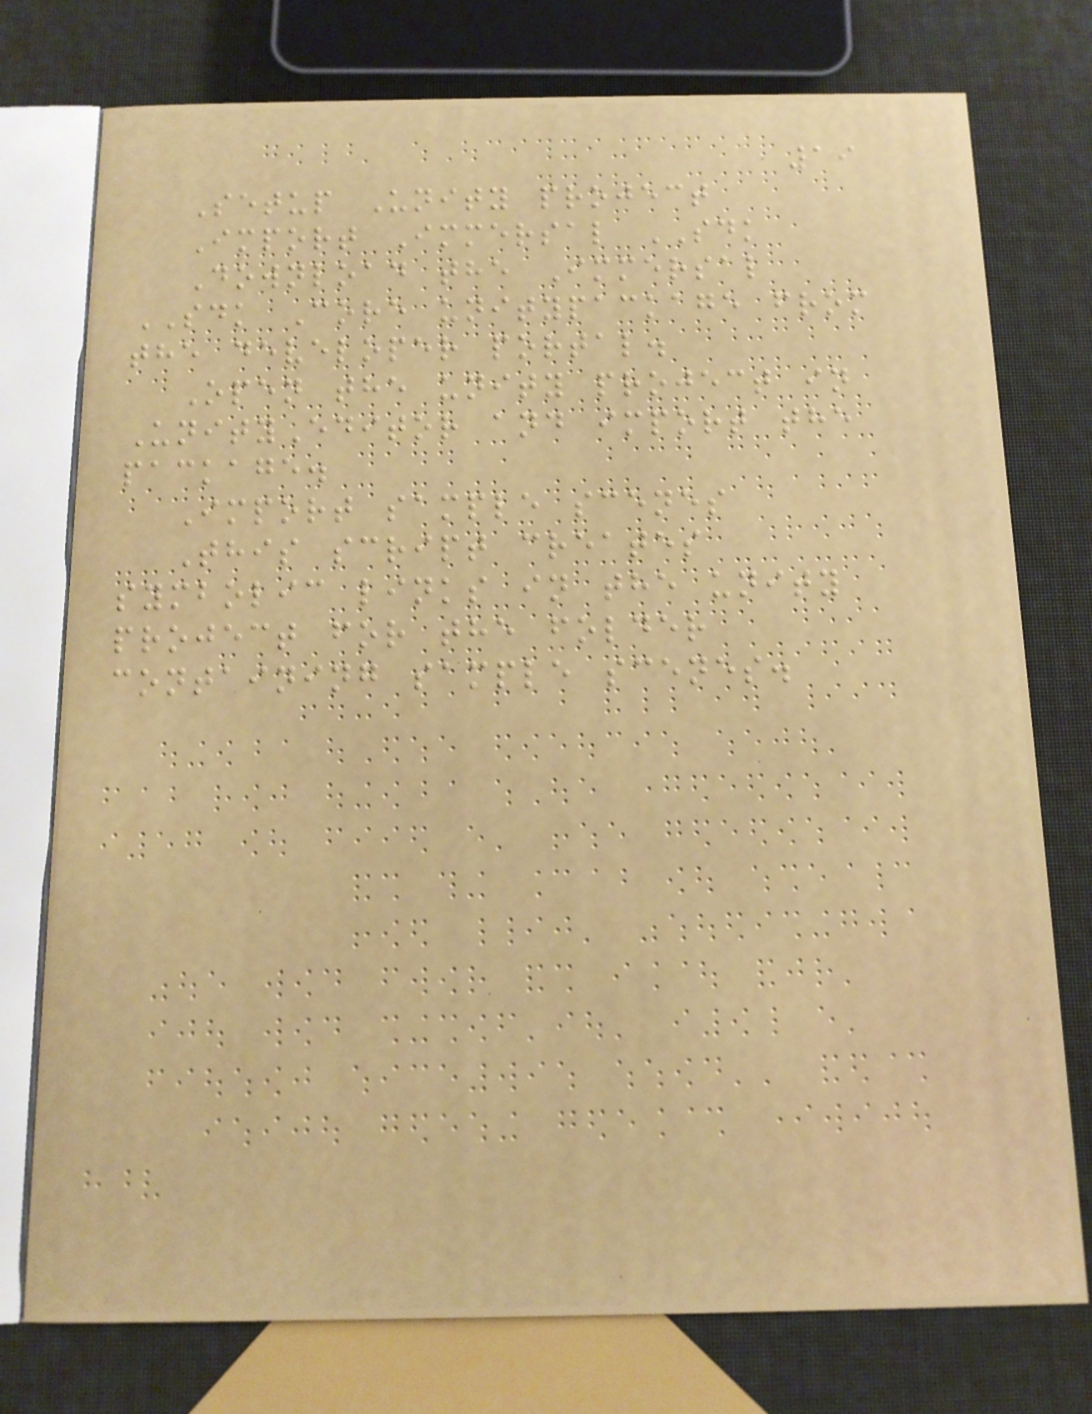19
Setup Unity project
Import Immersal SDK
Download the Immersal
SDK Core unitypackage from
the developer portal.
Open the unity project in
UnityEditor and import the
package.
Import sample scenes
This script creates
symbolic links in the unity
project for the folder
containing sample scenes.
